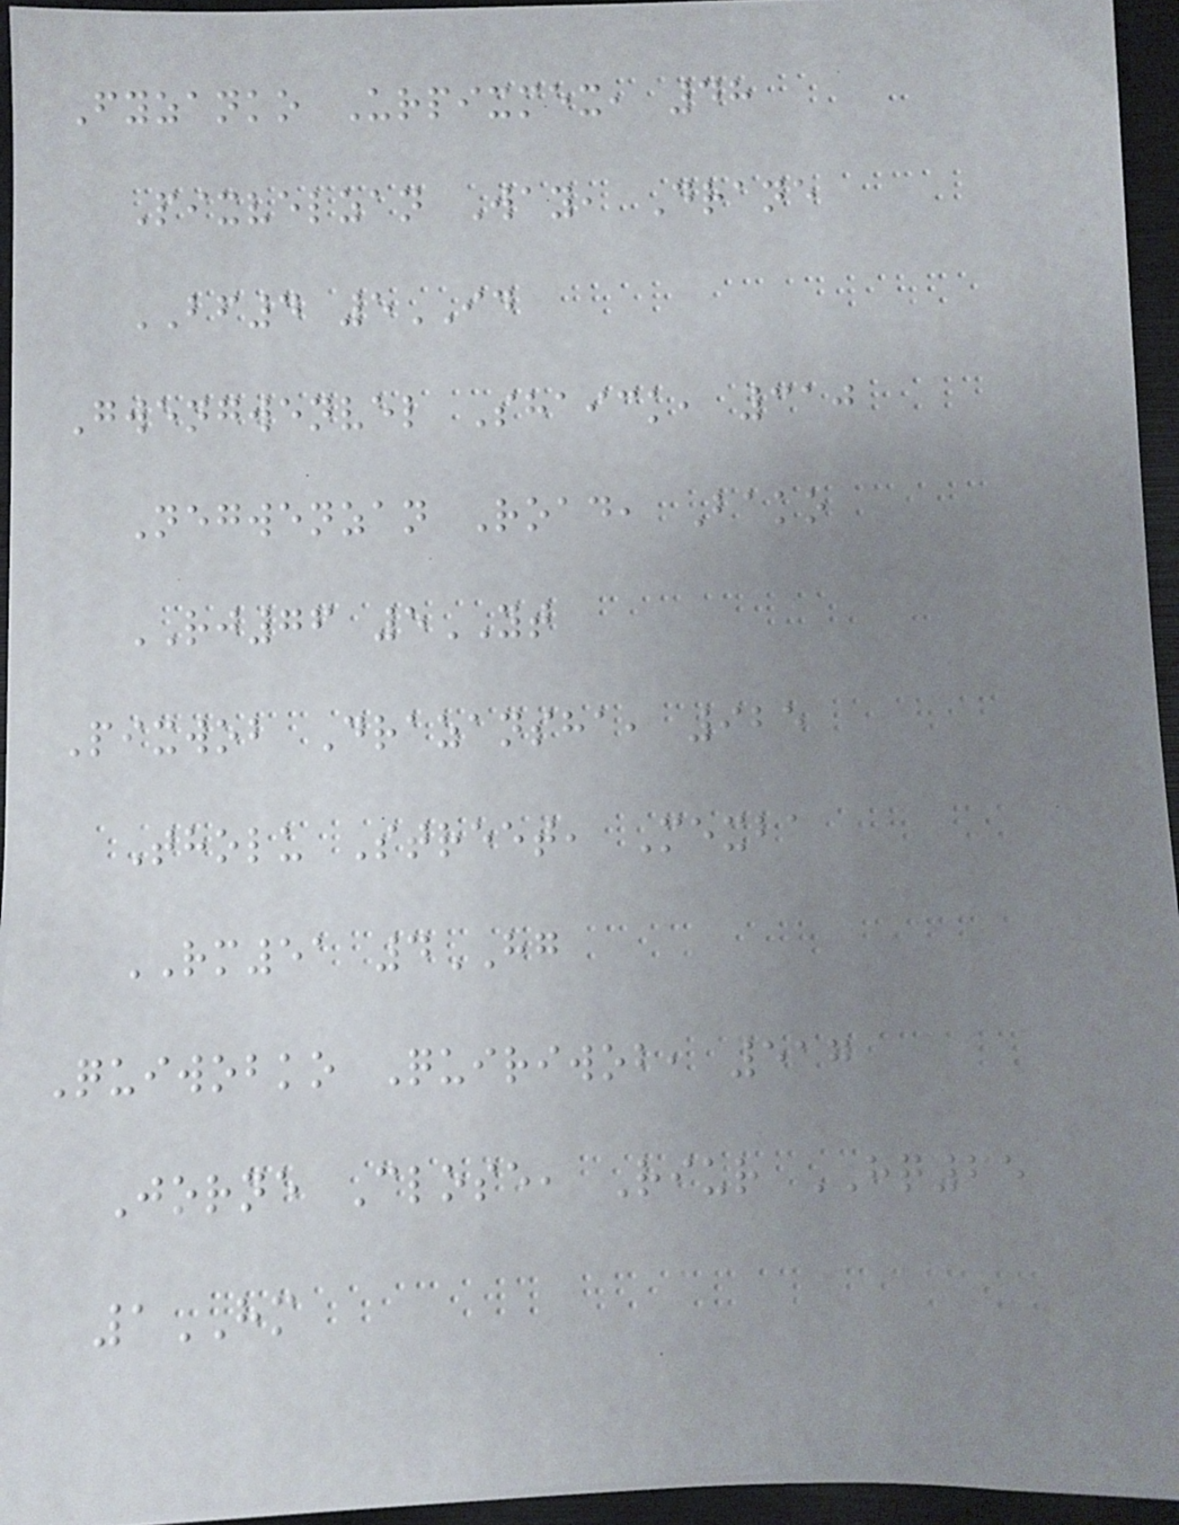Fyzanko Urpixmex, 48
Pixvelzan Way, Drane
BF4 5ID
Gwengwenvel Shaick, 310
Negwenzan Road, Bako
RJ76 5YT
Pixwob Drazansha, 925
Tholu Street, Mexba
RM51 4HG
Quiwobko Quiriwob, 517
Jorne Close, Riur HQ65
1HM
